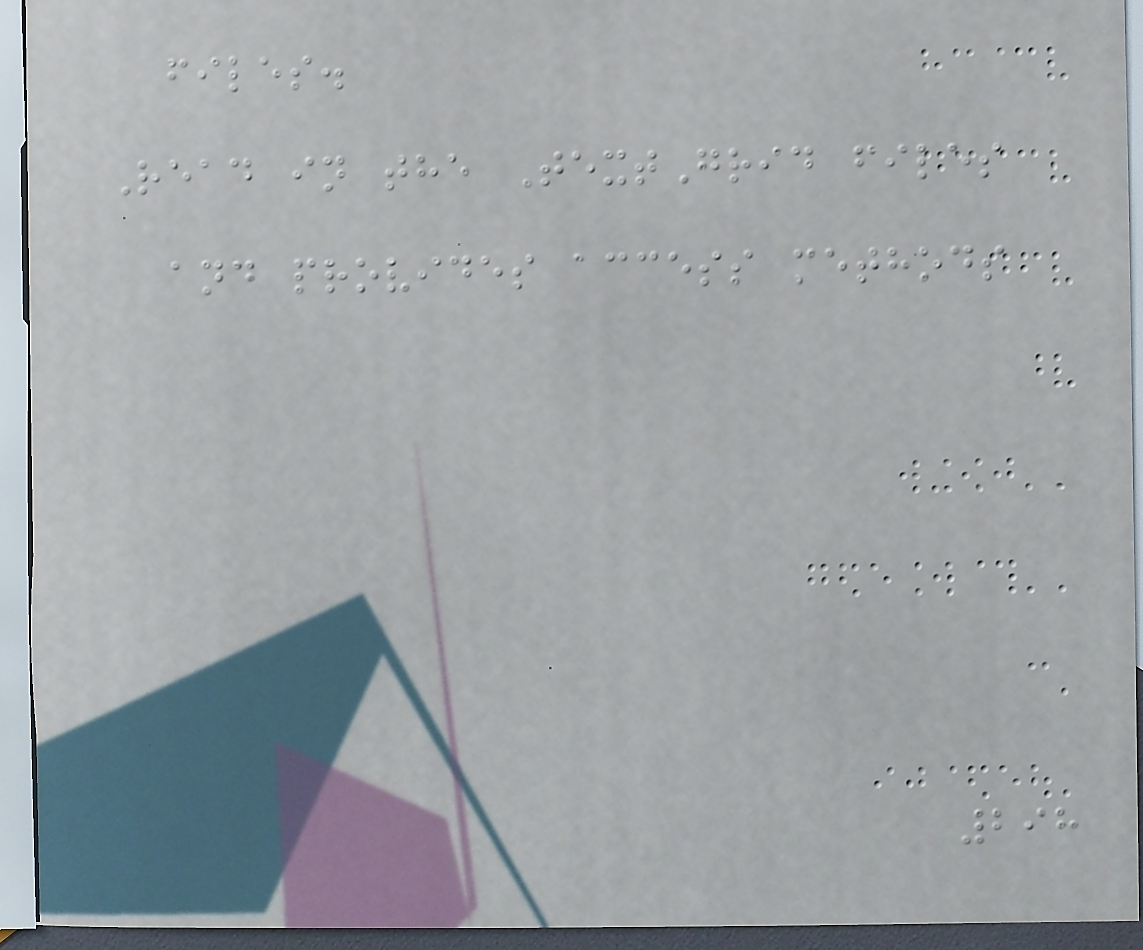files.
Read in the TextGrid files
and provides access methods
298
